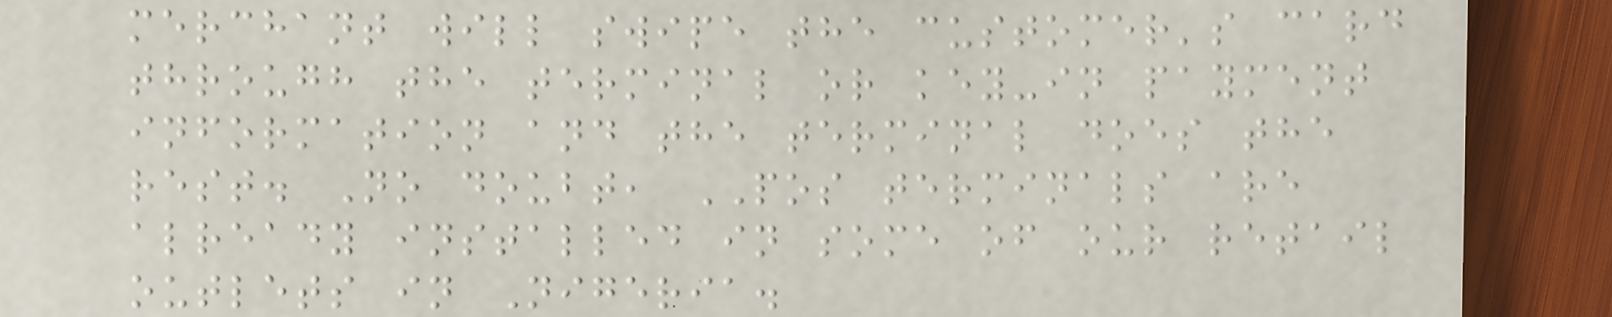merchant will swipe the customer's card
through the terminal or key-in payment
information and the terminal does the
rest. No doubt, POS terminals are
already installed in some of our retail
outlets in Nigeria.
